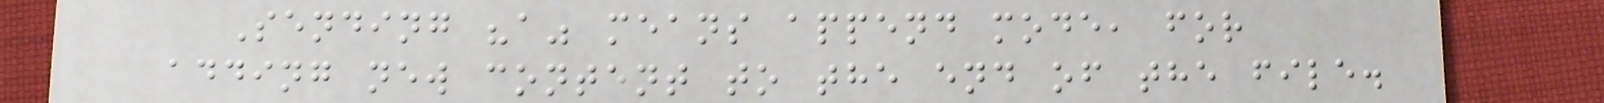Sending "a" means append mode, for
adding new content to the end of the file.
